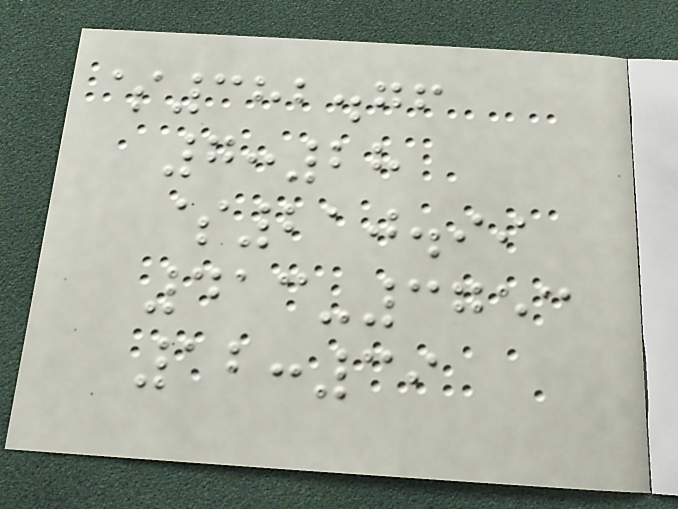$382.76
7:28
$210.99
413-3753
12:39
